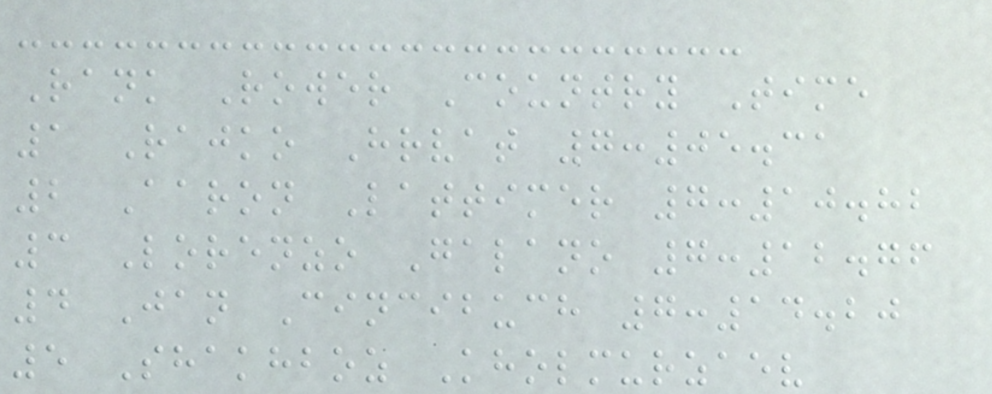Rank Rower Country Time
1 Rajko Hrvat 7:05.31
2 Aaron Lattimer 7:10.82
3 Lorenzo Galano 7:12.76
4 Jan Cincibuch 7:14.20
5 Shakhboz Kholmurzaev
